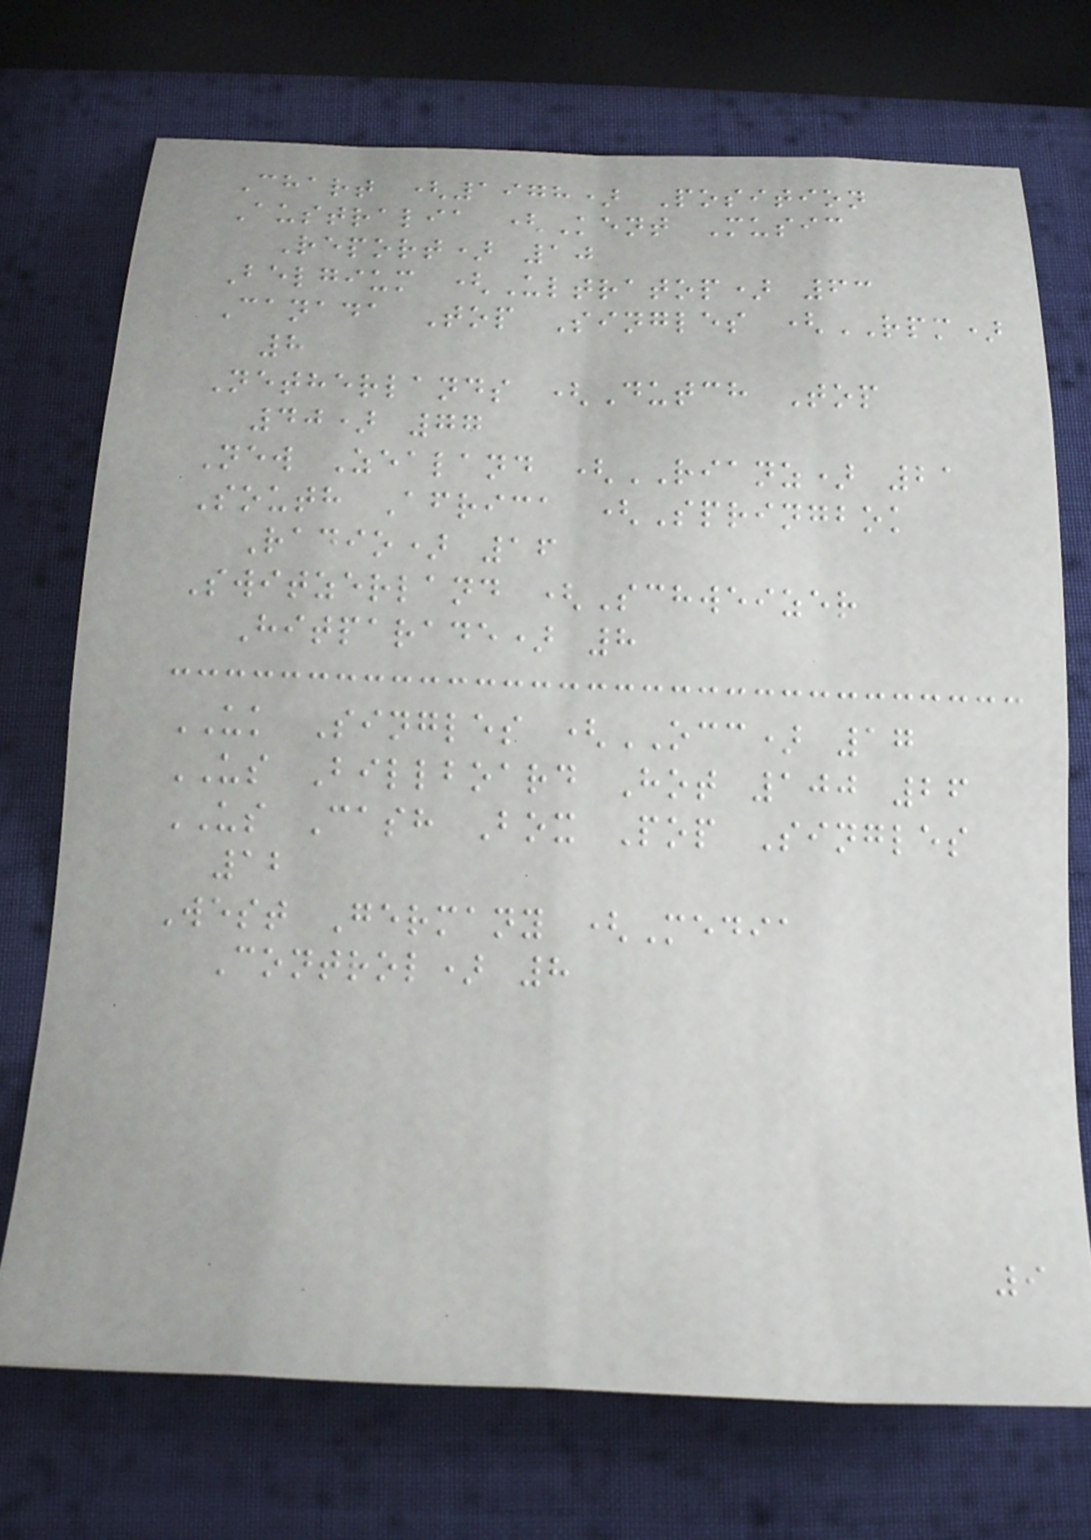Chart (1978) Position
Australia (Kent Music
Report) 10
Belgium (Ultratop) 63
Canada Top Singles (RPM)
8
Netherlands (Dutch Top
40) 77
New Zealand (RIANZ) 21
South Africa (Springbok
Radio) 16
Switzerland (Schweizer
Hitparade) 8
UK Singles (OCC) 17
US Billboard Hot 100 26
US Cash Box Pop Singles
12
West Germany (Media
Control) 8
9
